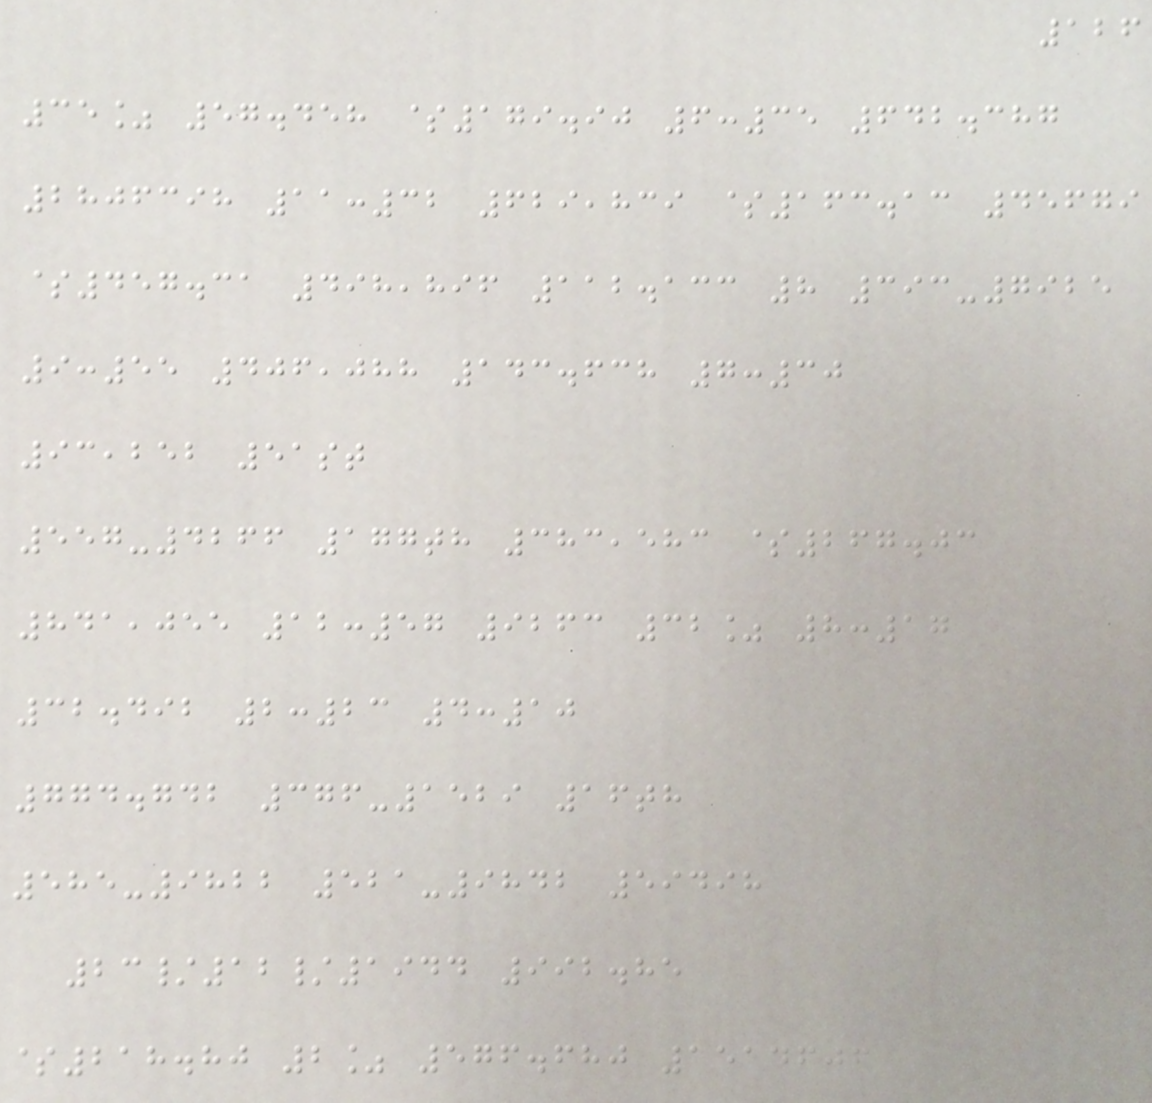126
35% 57.458 $179.90 6:35 642.387
2806398 11:32 629,839 $163.13 45679
$457.31 498,896 112.133 8 393-7925
9:55 406,088 143.638 7:30
93,252 51st
557-4266 177th 383,583 $267.03
841,055 12:57 9263 32% 8:17
32.492 2:23 4:10
774.742 376-1529 16th
585-9822 521-9842 59498
23/12/1944 992.85
$218.80 2% 576.680 1514606
